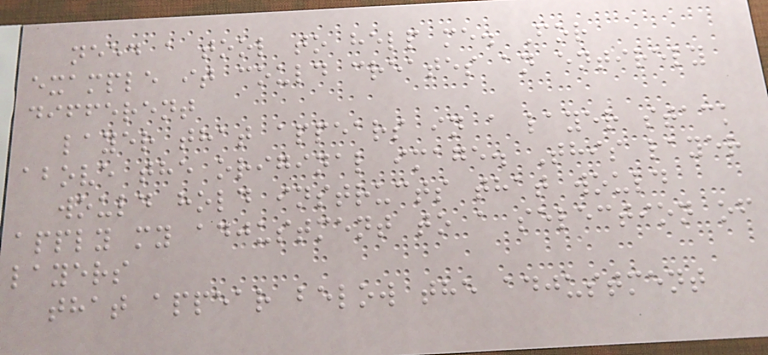need a tool to help me. For
example it could creates an entirely
different
layer that appears in a layer stack
above the original image. This layer
would hold instructs that would
apply my adjustment to a selection of
layers
that appear below the adjustment
